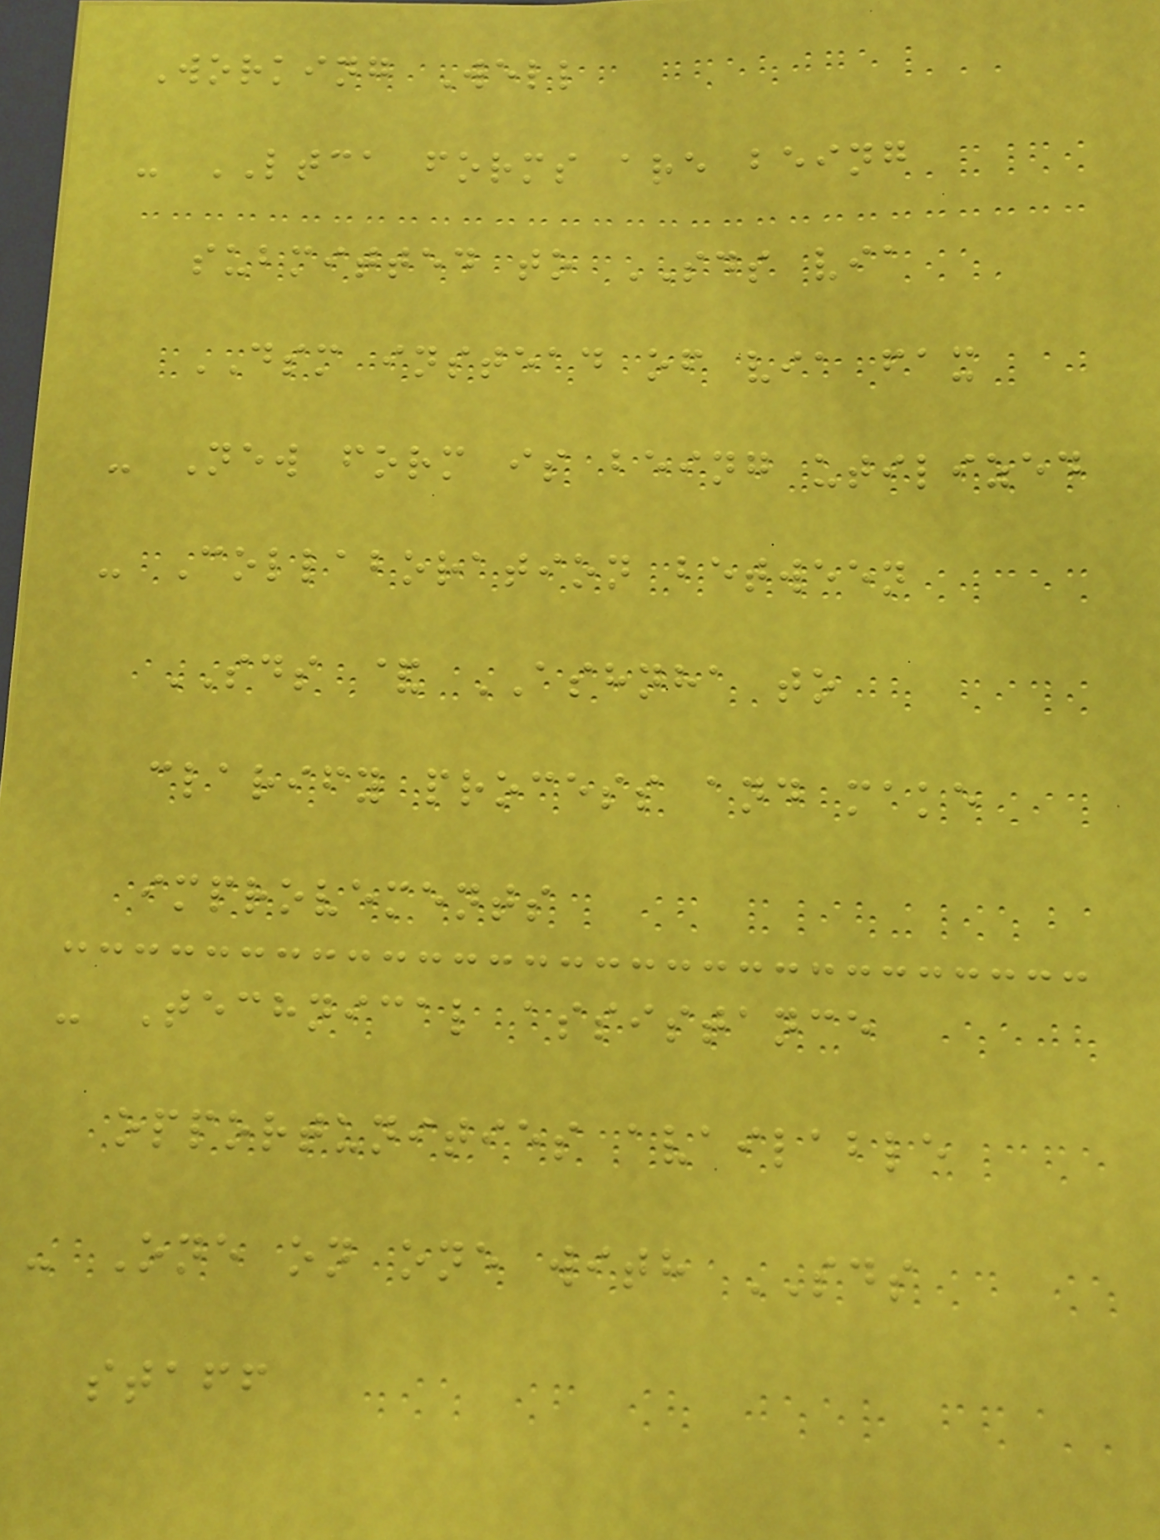Working Well
- LTCA forms are being
submitted to SDS via
DSM instead of via fax
- New form is being utilized
- Collaboration between
SDS & ASHNHA to
clarify process and make
improvements
- Technical assistance
opportunities available
- One on one with SDS
staff
